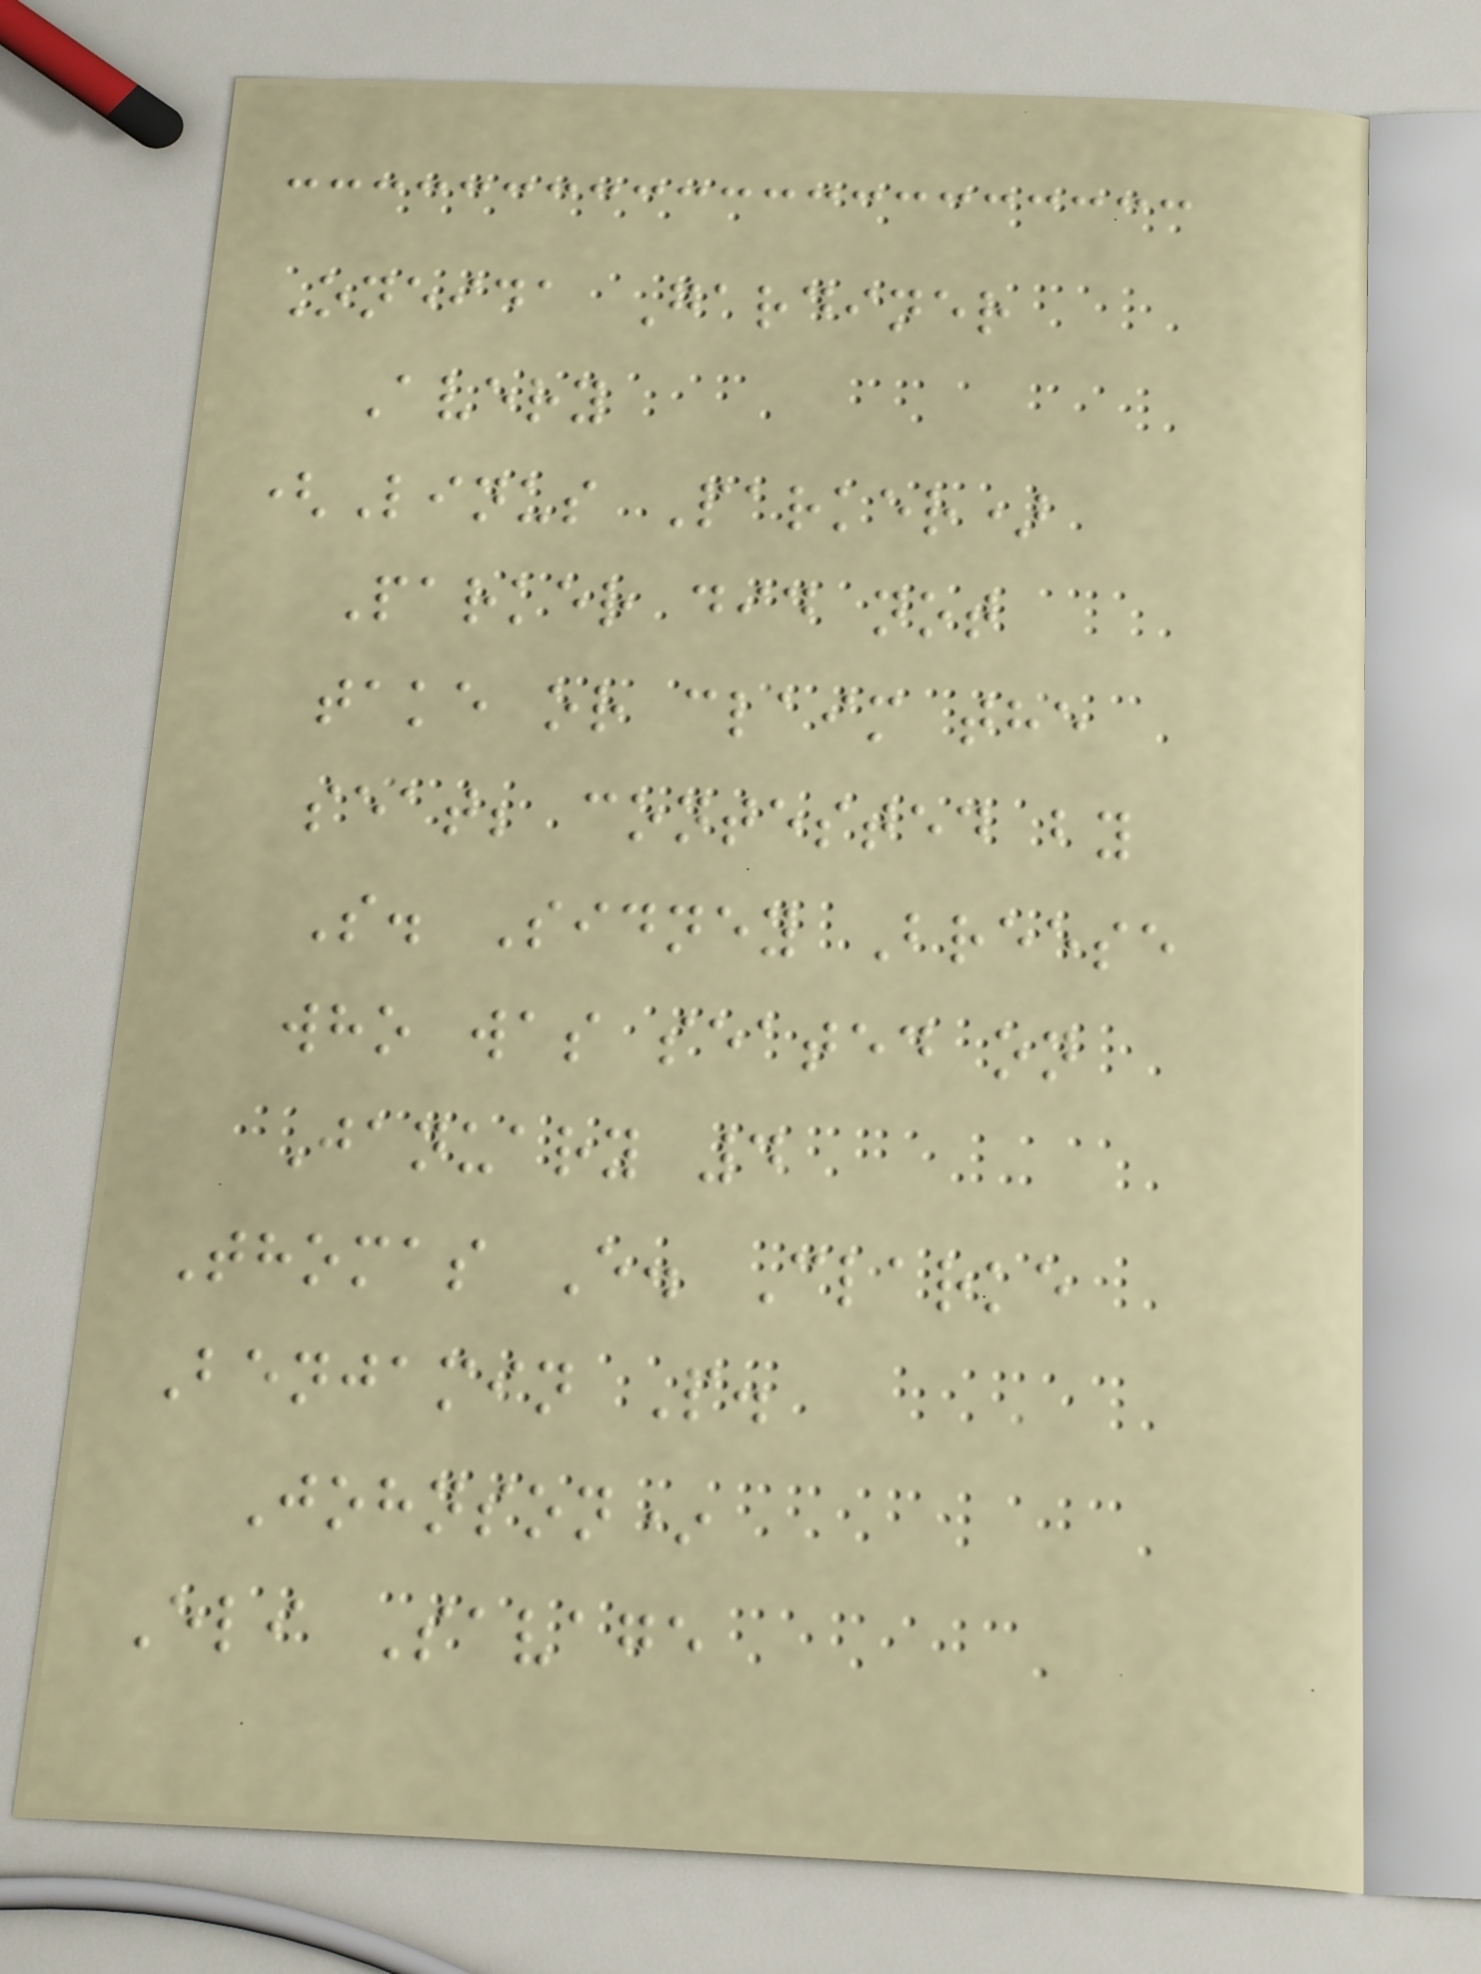Oneida Gardiner
Avery
(Linus Parker)
Parker did not
take or claim the
seat; contested by
S. Sidney Breese
who was seated on
January 4
Thomas E. Clarke
Benjamin P.
Johnson*
Eli Savage
